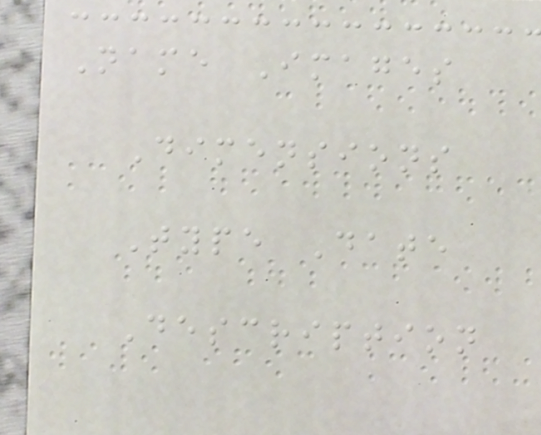Name Images
Dimensions
Type Date
Description
